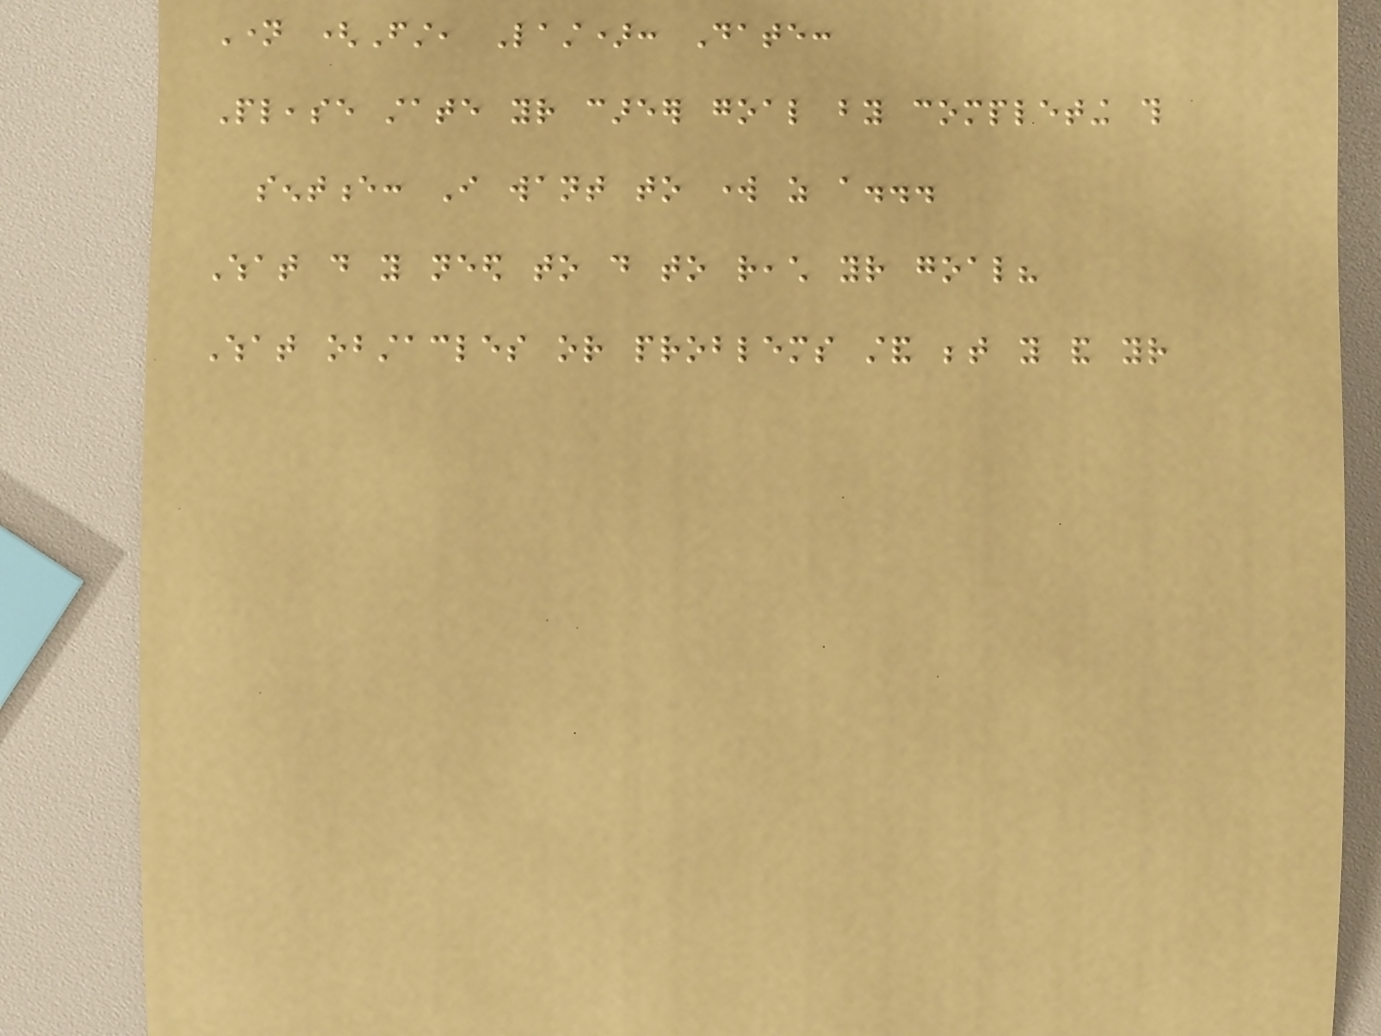Name (First, Last): Date:
Please state your career goal by completing this
sentence: I want to work as a...
What do you need to do to reach your goal?
What obstacles or problems stand between you and your
